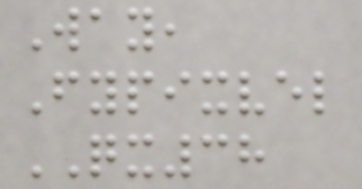Way,
Fypixvel
QX38
